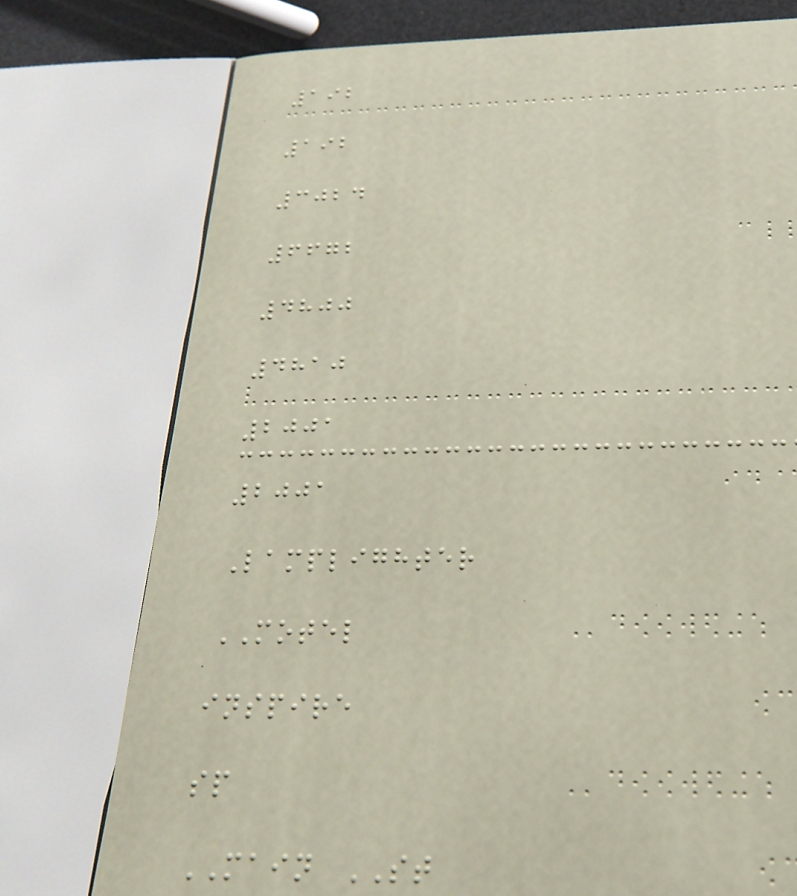192
192
3024
6672
4800
4810
2001
2001
Lamplighter
MOTEL
inspire
sp
MAIN ST
